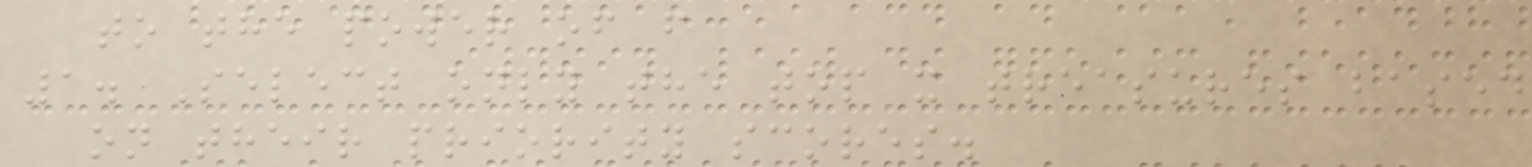to the power of f
1. Select only the top x treasures based
on their priority scores.
